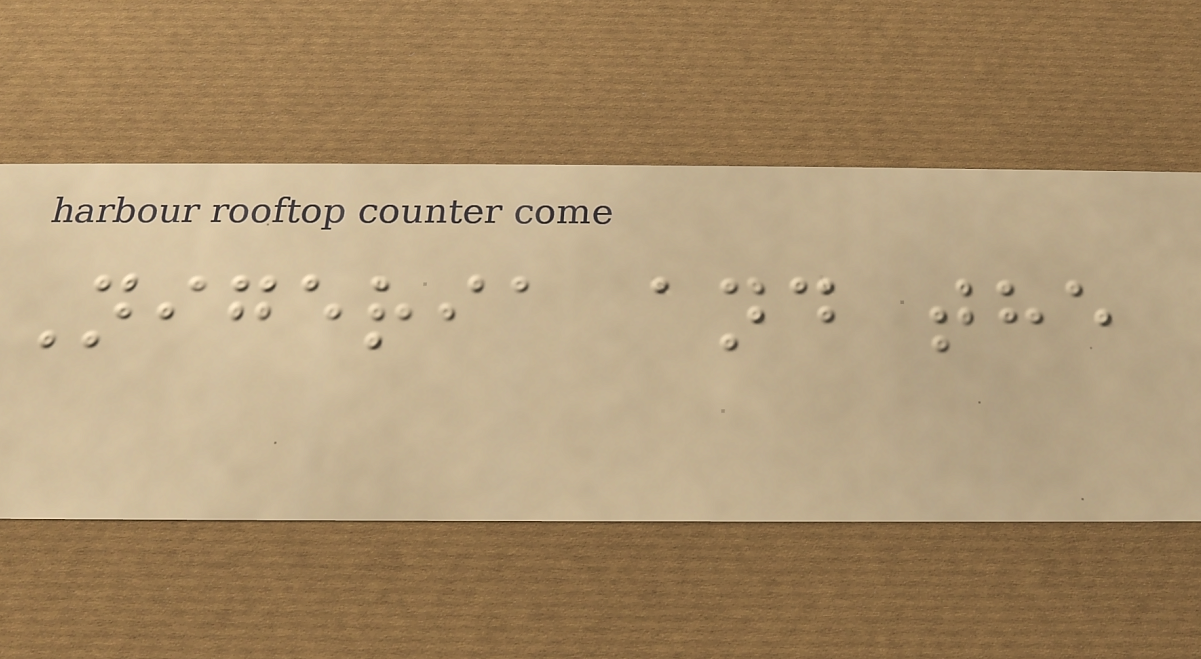Nigeria and the
